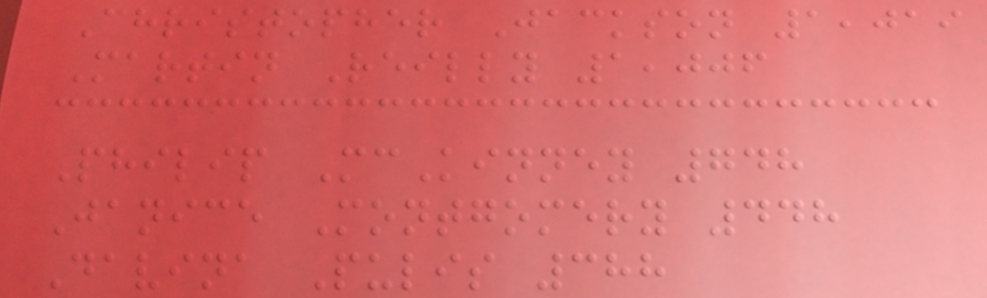Christopher Jackson 1,019
Martin Reilly 1,006
Philip McKinney 748
Janice Montgomery 448
Davina Pulis 388
